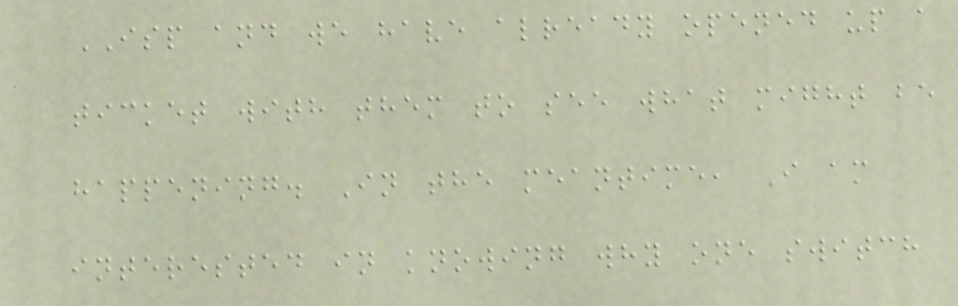ISP and we have already opened up a
ticket with them to see what might be
happening. In the meantime, I am
interested in knowing why one switch
